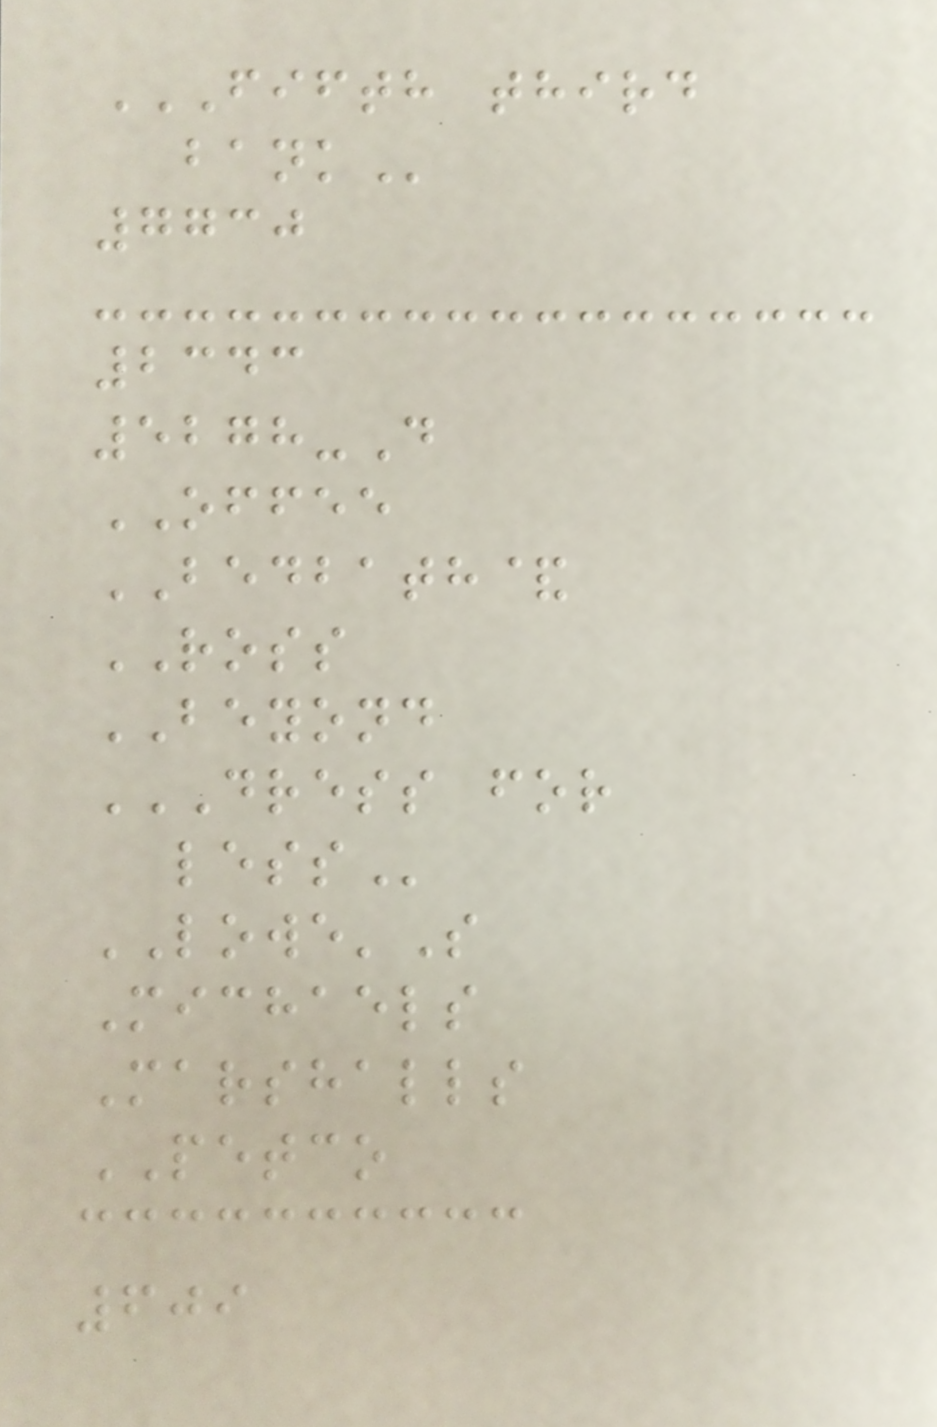FIFTH THIRD
BANK
7730
2343
5278-D
OFFEE
BEDBATH&
ROSS
BEYOND
DRESS FOR
LESS
LOWE'S
Michaels
Marshalls
PETCO
609
